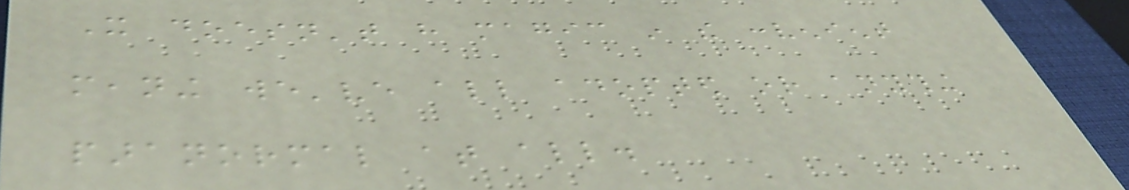It doesn't have magic in the convenient
meaning we've all adopted or anything
paranormal at all.
